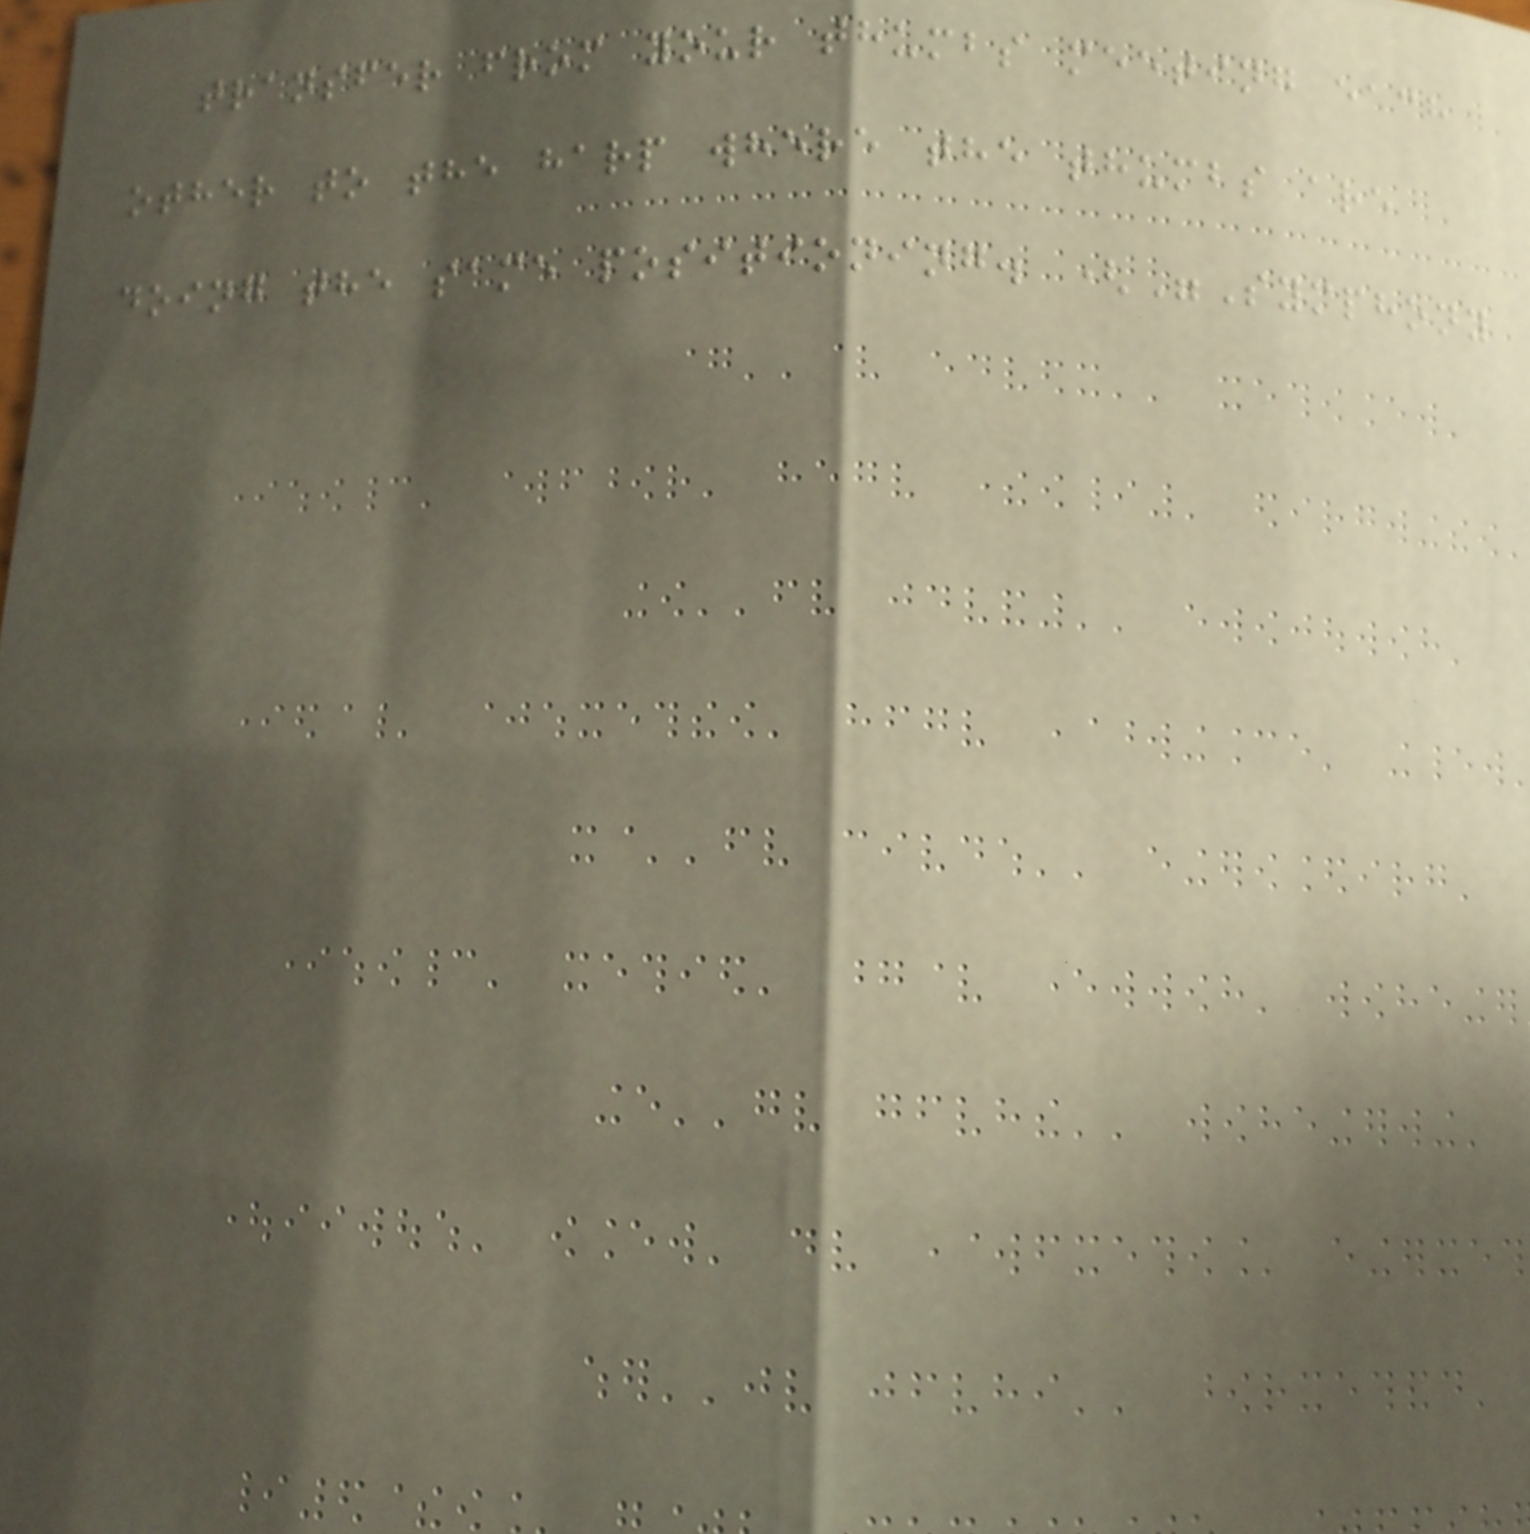transfer from your thumbs meeting each
other to the harp where the thumbs are
doing the same positioning. ("Symphony
